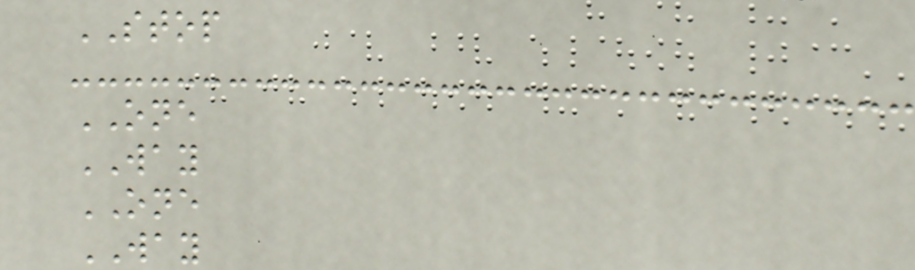STOP
ONE
WAY
ONE
WAY
